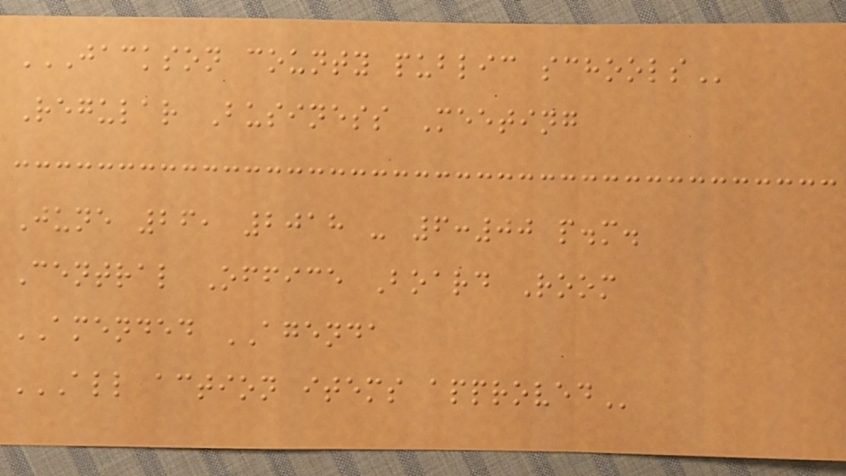JACKSON COUNTY PUBLIC SCHOOLS
Regular Business Meeting
June 26, 2018 - 6:00 p.m.
Central Office Board Room
AMENDED AGENDA
ALL ACTION ITEMS APPROVED
